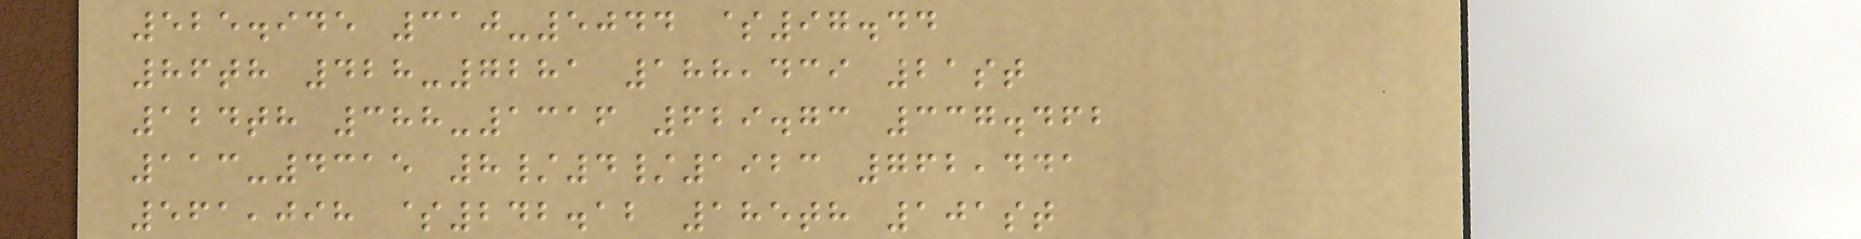525.945 310-5044 $97.44
86th 428-7281 188,439 21st
124th 388-1316 629.73 337.462
113-4315 8/4/1923 762,441
561,098 $242.12 185th 101st
